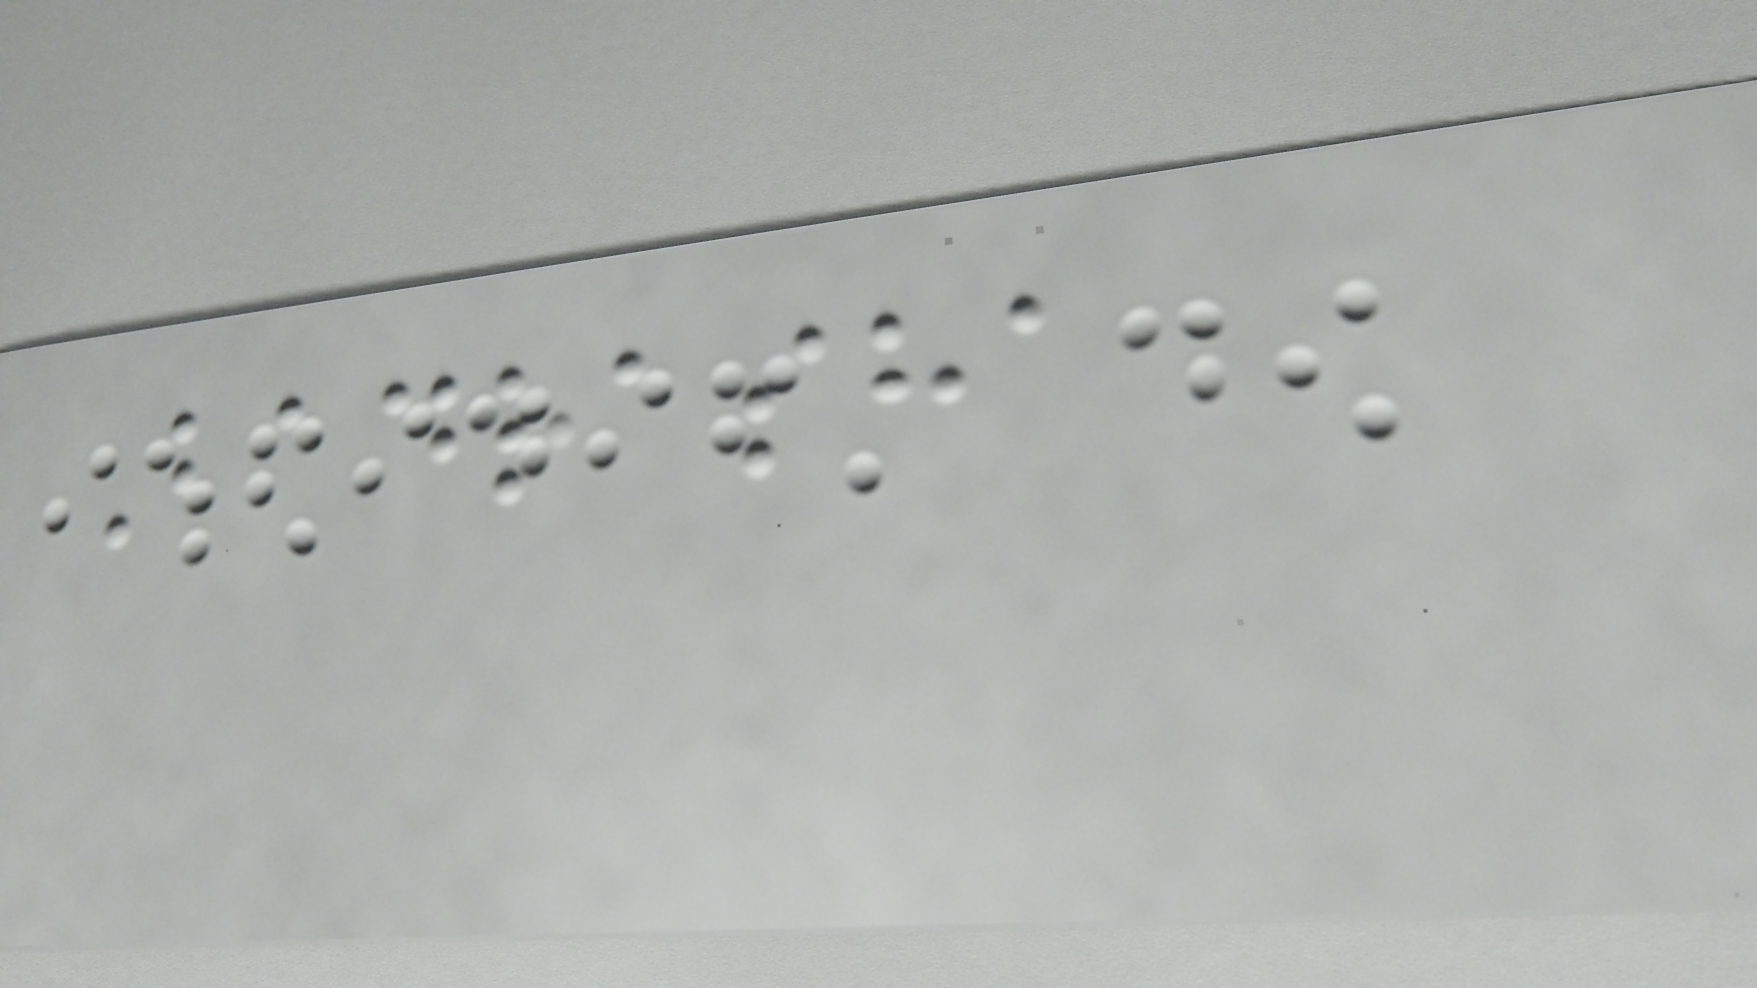Badrasha
